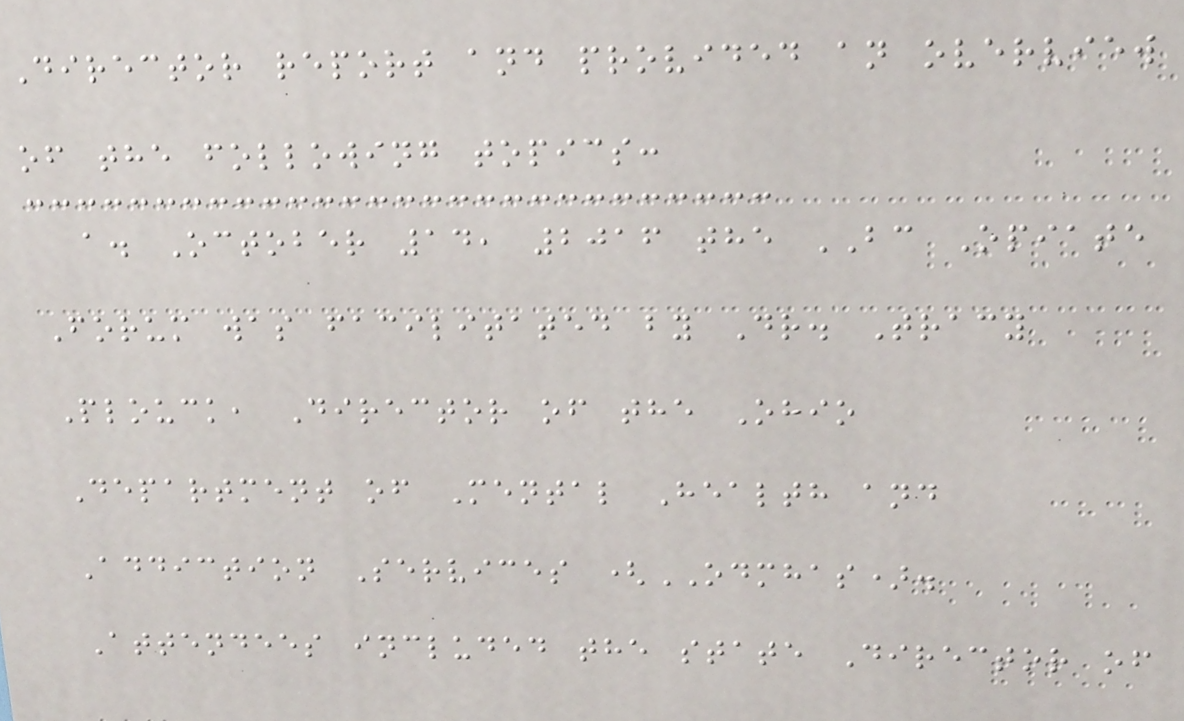Director report and provided an overview
of the following topics:
a. October 14, 2016 the BC Opiate
Forum was facilitated by Dr. Tracy
Plouck, Director of the Ohio
Department of Mental Health and
Addiction Services (ODMHAS).
Attendees included the state Director of
